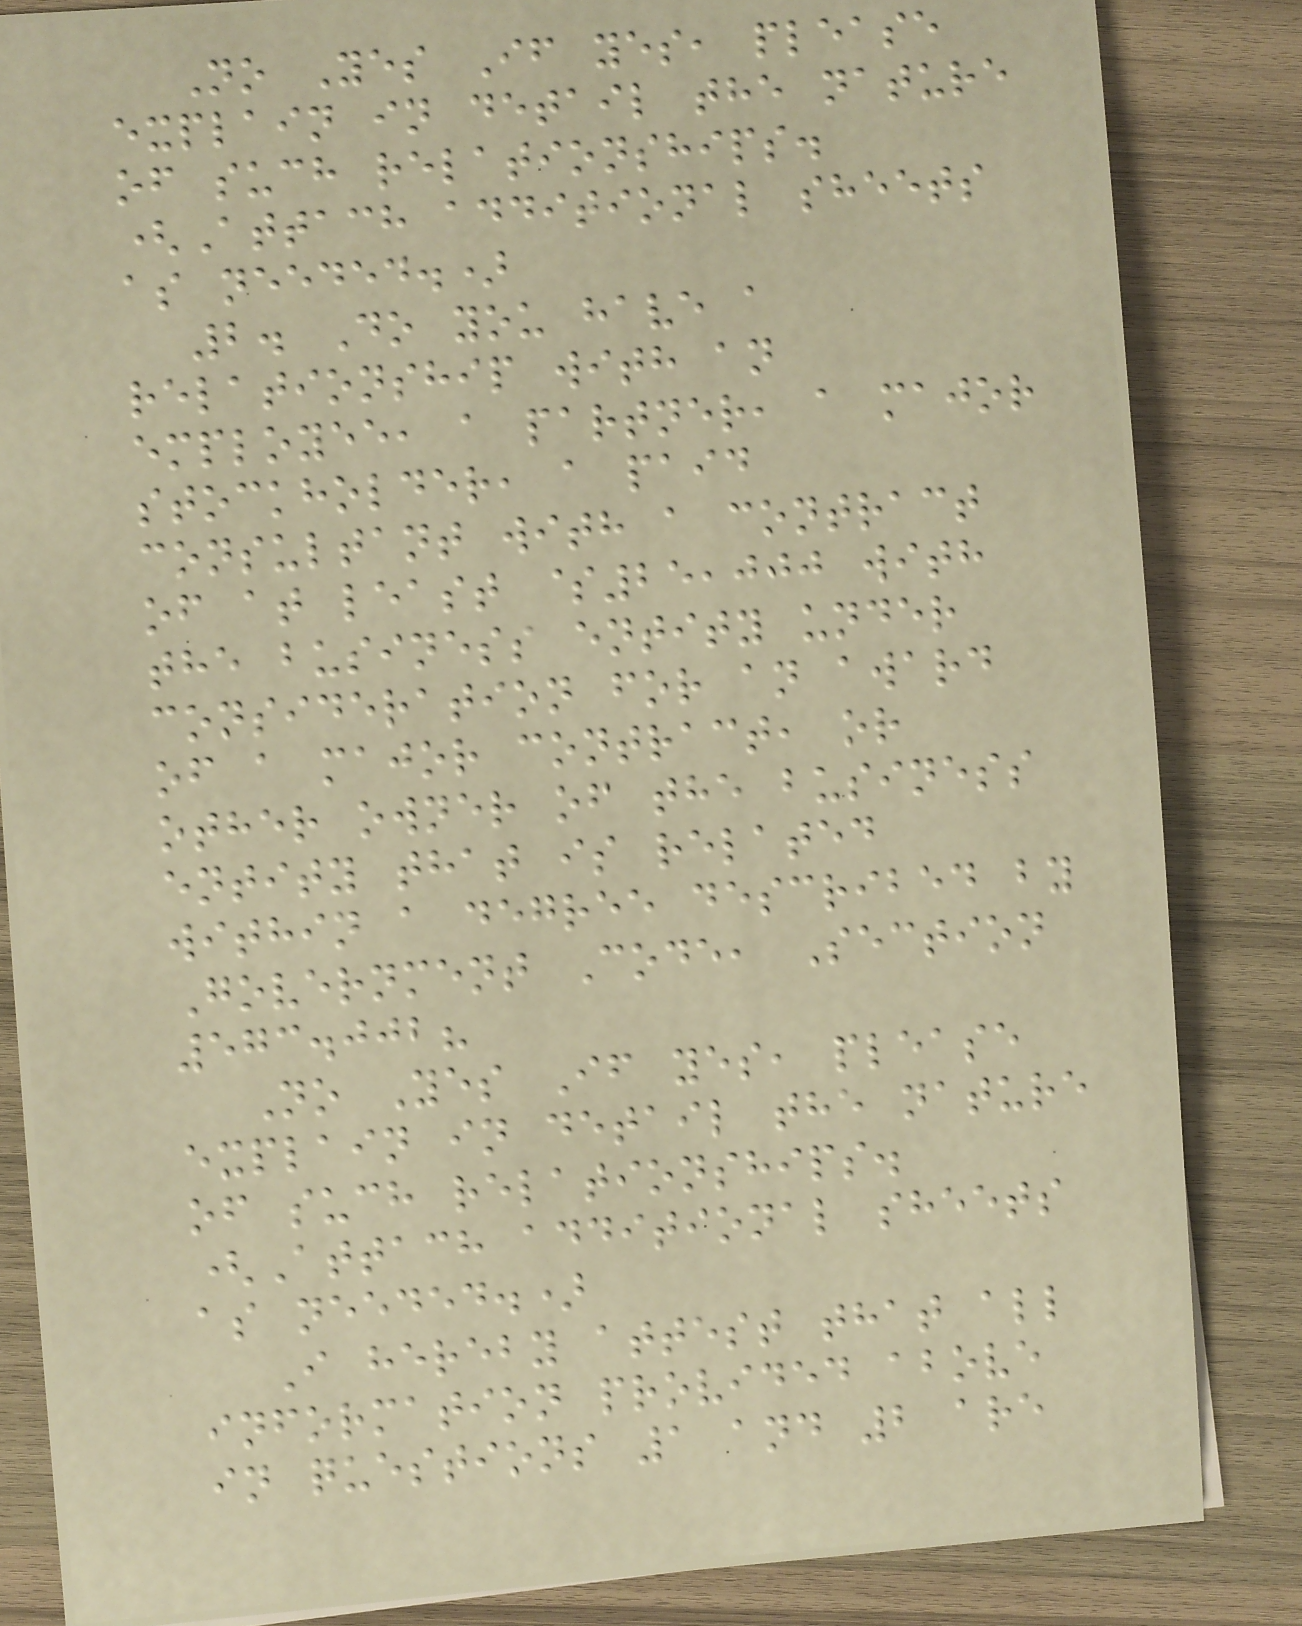No Yes If yes, please
explain in detail the nature
of such relationships.
(Attach additional sheets
as needed.)
2. Do you have a
relationship with an
employee, a partner, a major
stockholder, a paid
consultant with a contract
of at least $25,000 with
the business entity under
consideration for an award
of a major contract, or
other owner of the business
entity that is related
within a degree described by
Government Code, Section
573.002?
No Yes If yes, please
explain in detail the nature
of such relationships.
(Attach additional sheets
as needed.)
I hereby attest that all
information provided above
in questions 1 and 2 are
